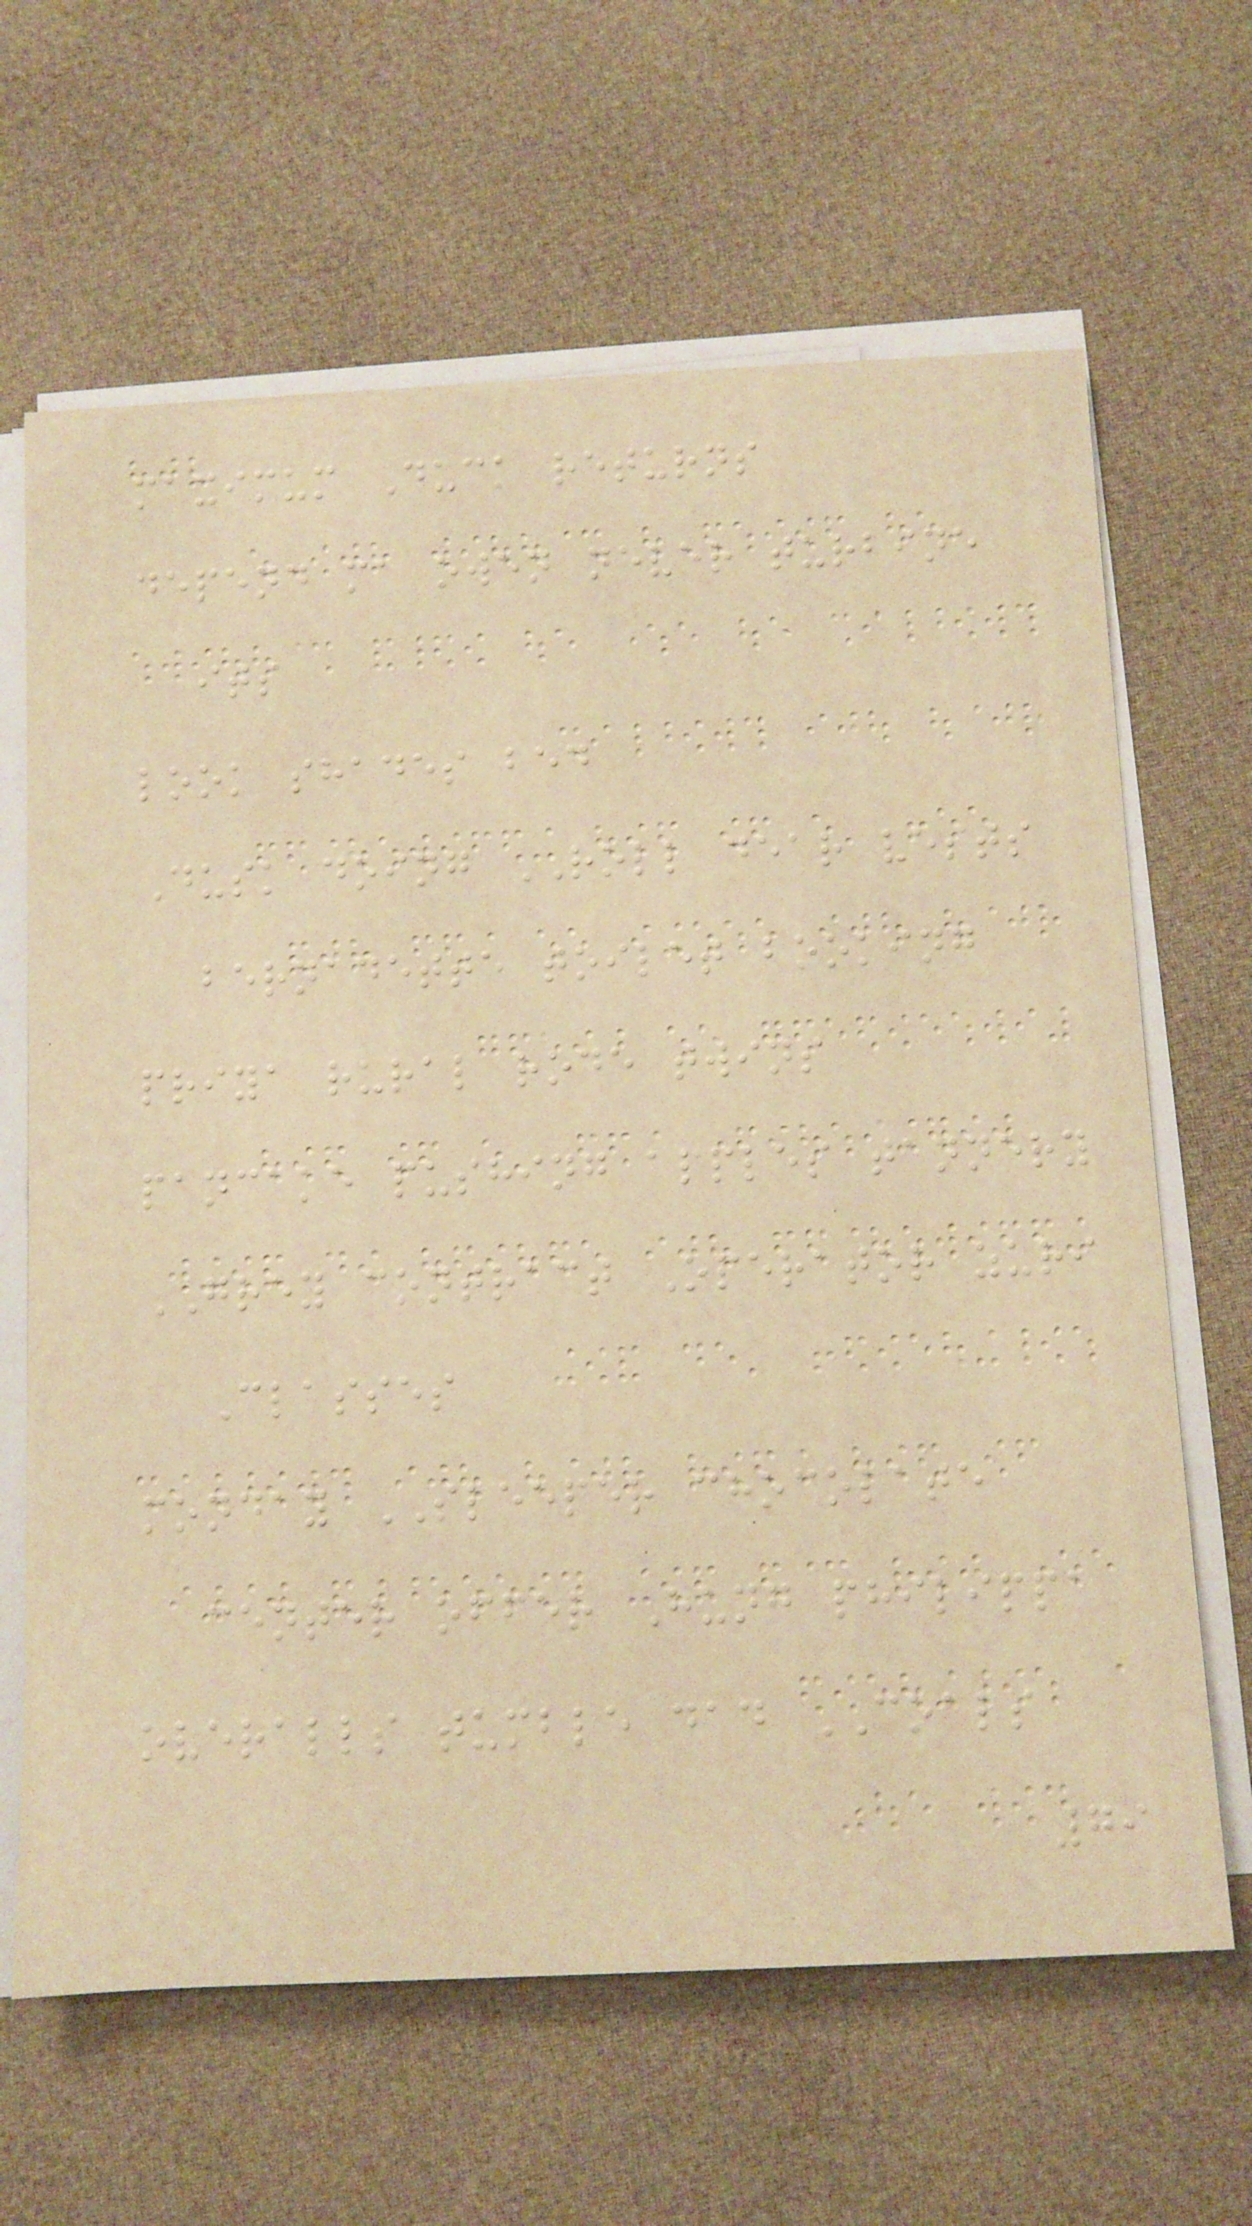maximum Duck returns
depend ma owen never turbine
its
look shades bed
Dusk doing ROLL dear vests
bernadette toilet booking
priya rural rode twins
pancake pushing apples tannery
GREY contract Operator zuri
Classes
monday SLEEPER chocolate
center offer Hung philippa
overalls tumble dad COALS
79
